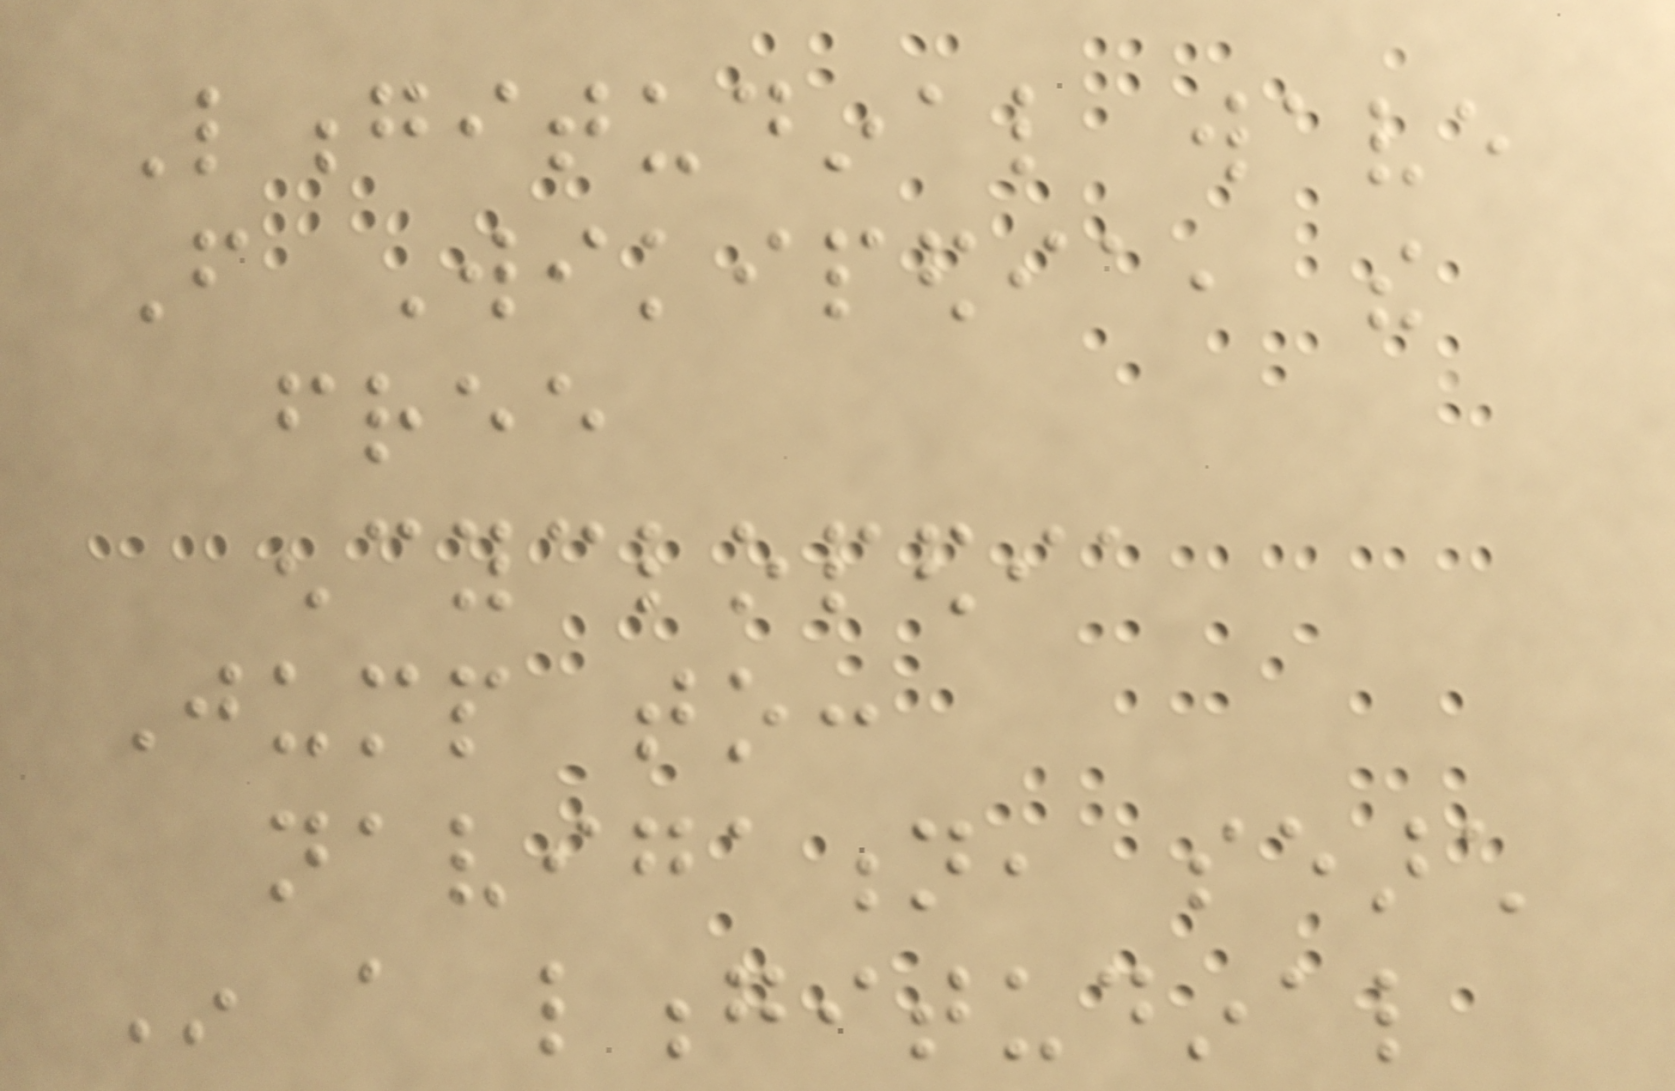Longitudinal wave
From Wikipedia, the
free
encyclopedia
Jump to:
navigation, search
In a longitudinal
